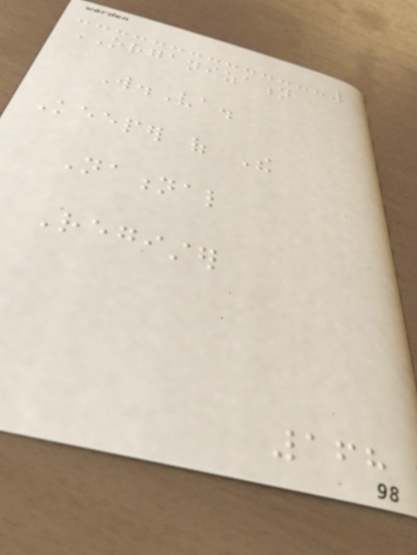ORGANIZATION
W.Va.
Keeper of The
National
Register
168
